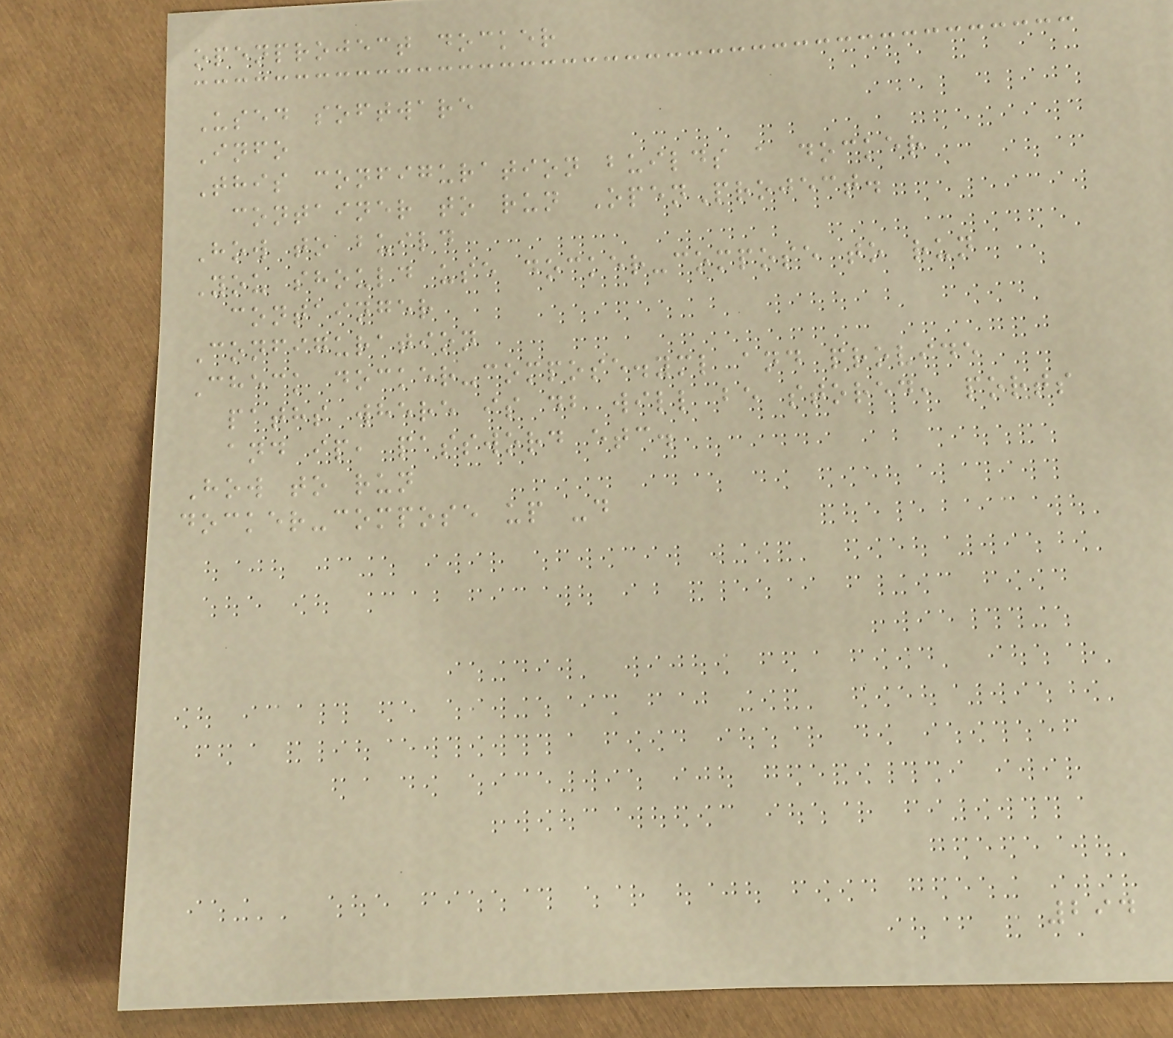openproject docker
Used software
Info
This configuration builds a docker
container to run OpenProject.
How to build
You should use docker-compose to run
containger
Configuration
Check docker-compose.yml and provide
paths where is db will be stored, ports
and ip, password etc.
How to run
docker-compose up -d
294
